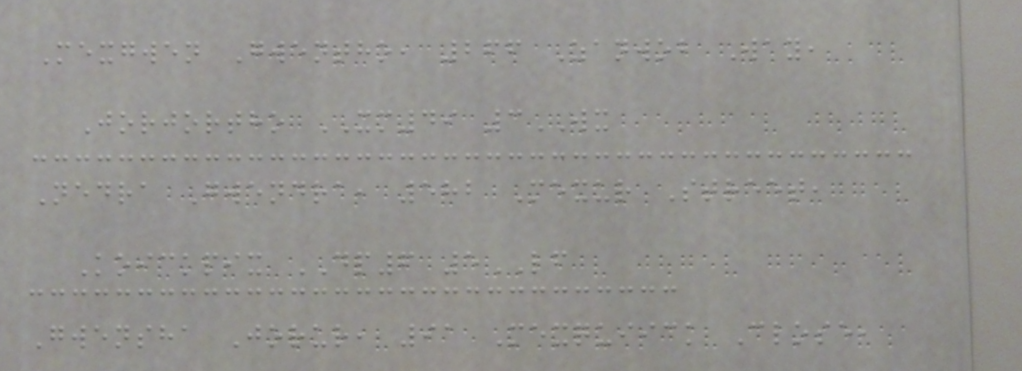Mexgwen Gwentho, 266 Zanwob Way,
Jorjortho XM49 3WX
Nedra Gwendra, 582 Mexur Street,
Koickpix DP6 5LF
Gwensha Jorur, 91 Mexquiick Close,
